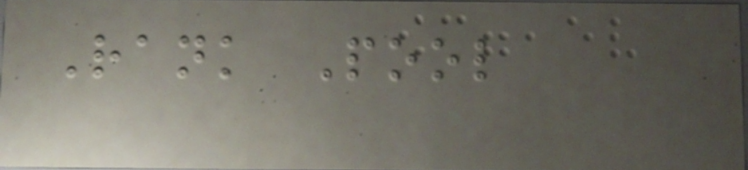Rank Pool
